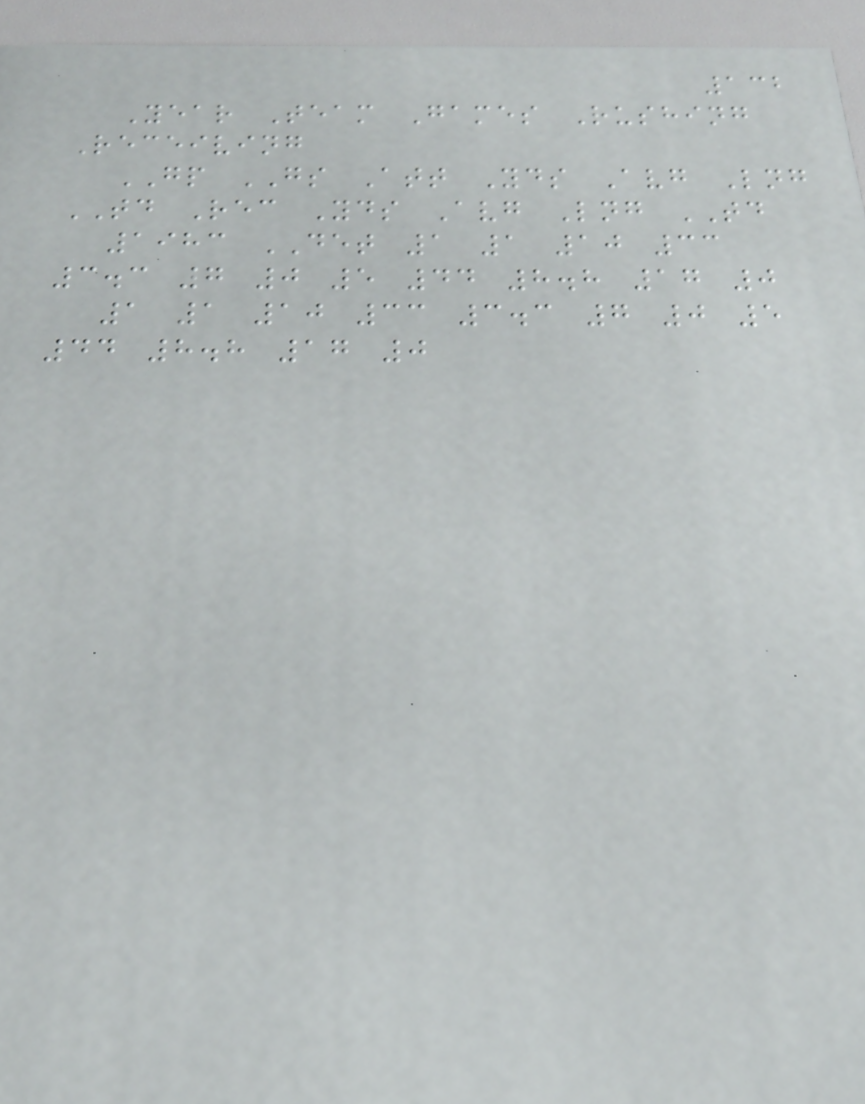132
Year Team Games Rushing
Receiving
GP GS Att Yds Avg Lng
TD Rec Yds Avg Lng TD
1983 DET 1 1 10 33
3.3 7 0 5 44 8.8 17 0
1 1 10 33 3.3 7 0 5
44 8.8 17 0
